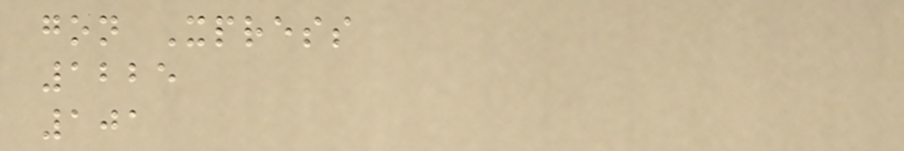gon Xpress
1225
101
